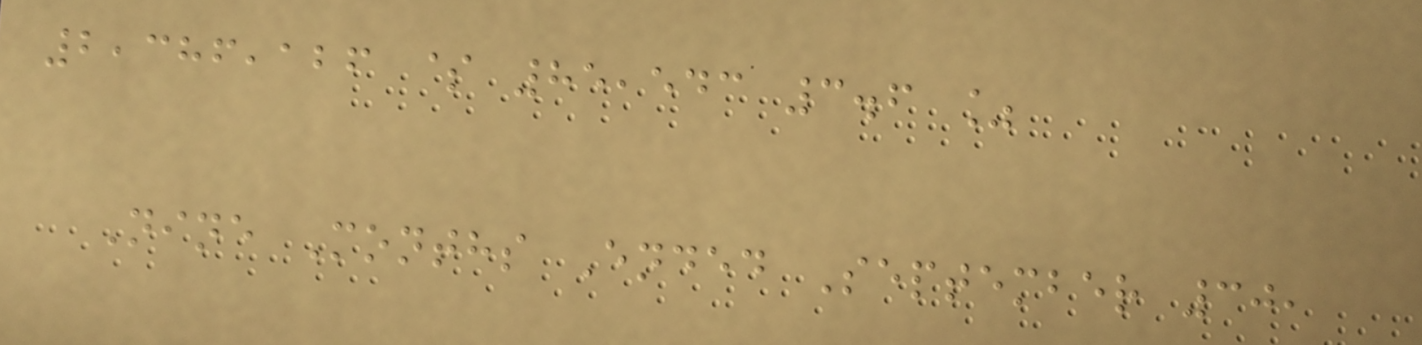2,386,126 $ 85,543 3.6 %
Nine Months Ended September 30,
